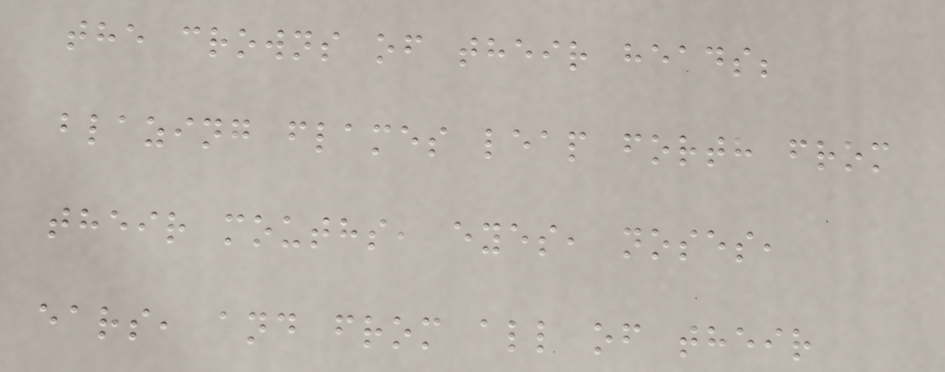the crowns of their heads;
blazing flames leap forth from
their mouths, eyes, noses,
ears, and from all of their
